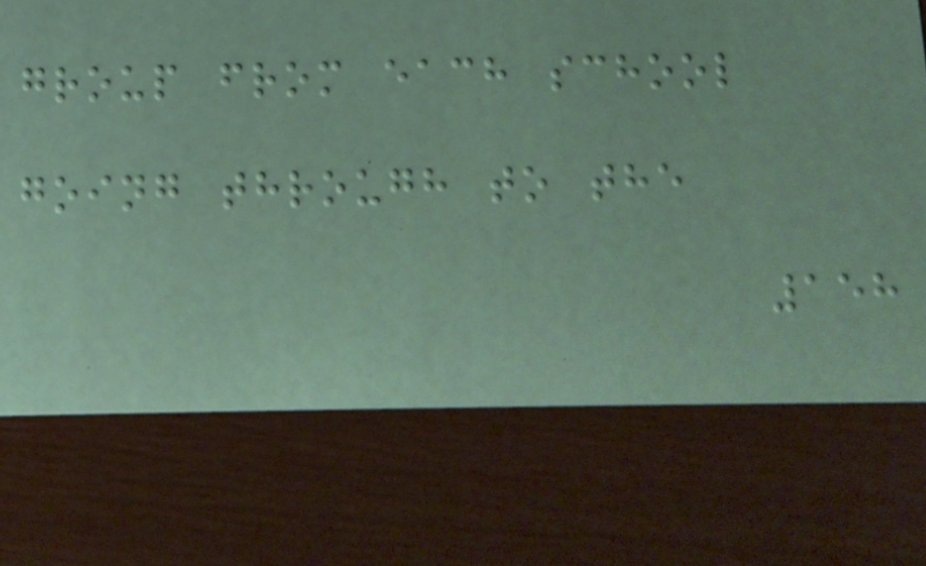group from each school
going through to the
158
